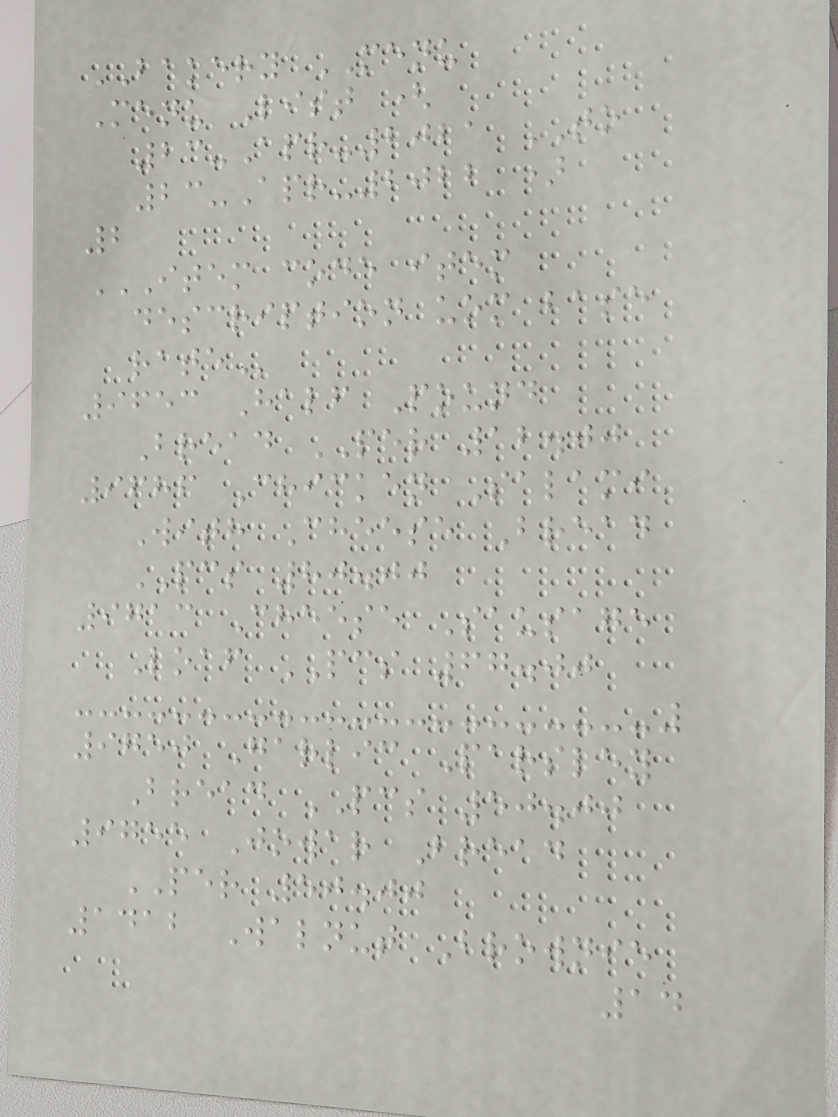BAKERY MENU
Menu List (
23-Apr-2021 TO
23-Apr-2022 )
2
ITEM CODE ITEM
DESCRIPTION UOM BASE
RATE
9653 Half Pound
Bread PER 12.00
9686 Chicken Salami
With Cheese Bread
PCS 80.00
9713 Cheese Sausage
Loaf PCS 67.00
9750 Garlic Parsley
Bread PCS 50.00
9755 Jowar Bread
PER 50.00
1412 Walnut Brownie
14
